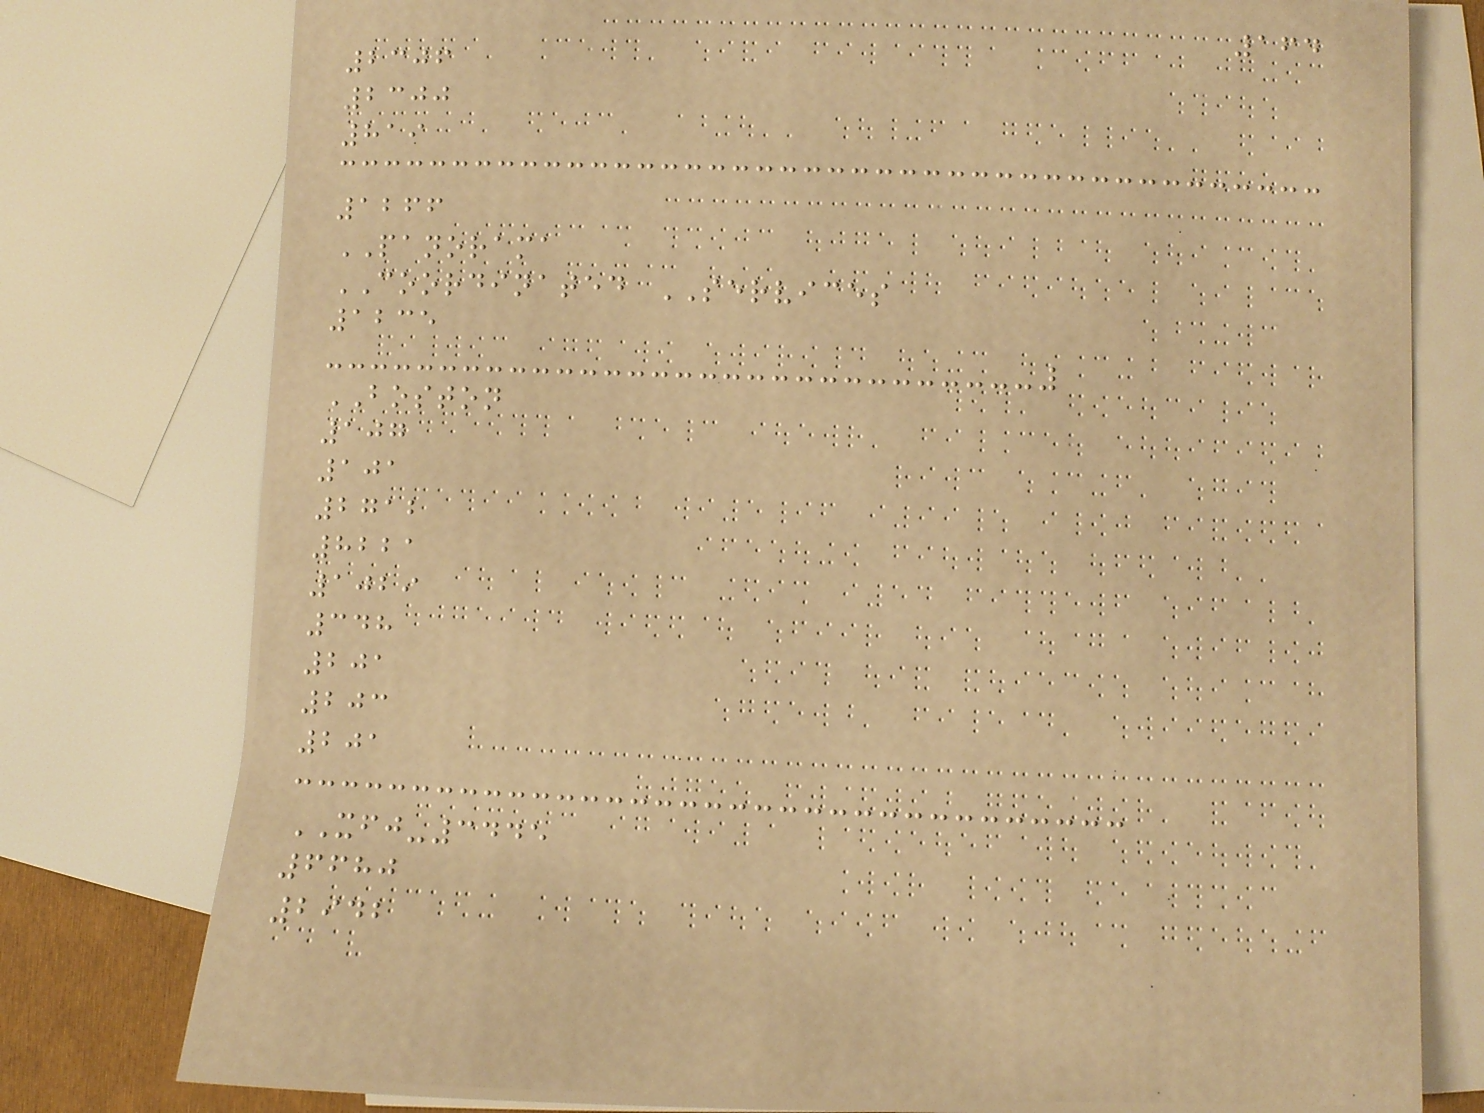164
2306
2300
819
1266
PANORAMA
COORDINATED SERVICES
1235
BOSTON
107
101
2712
8221
1029
348
201
203
201
XFJ-3445
6680
2942
